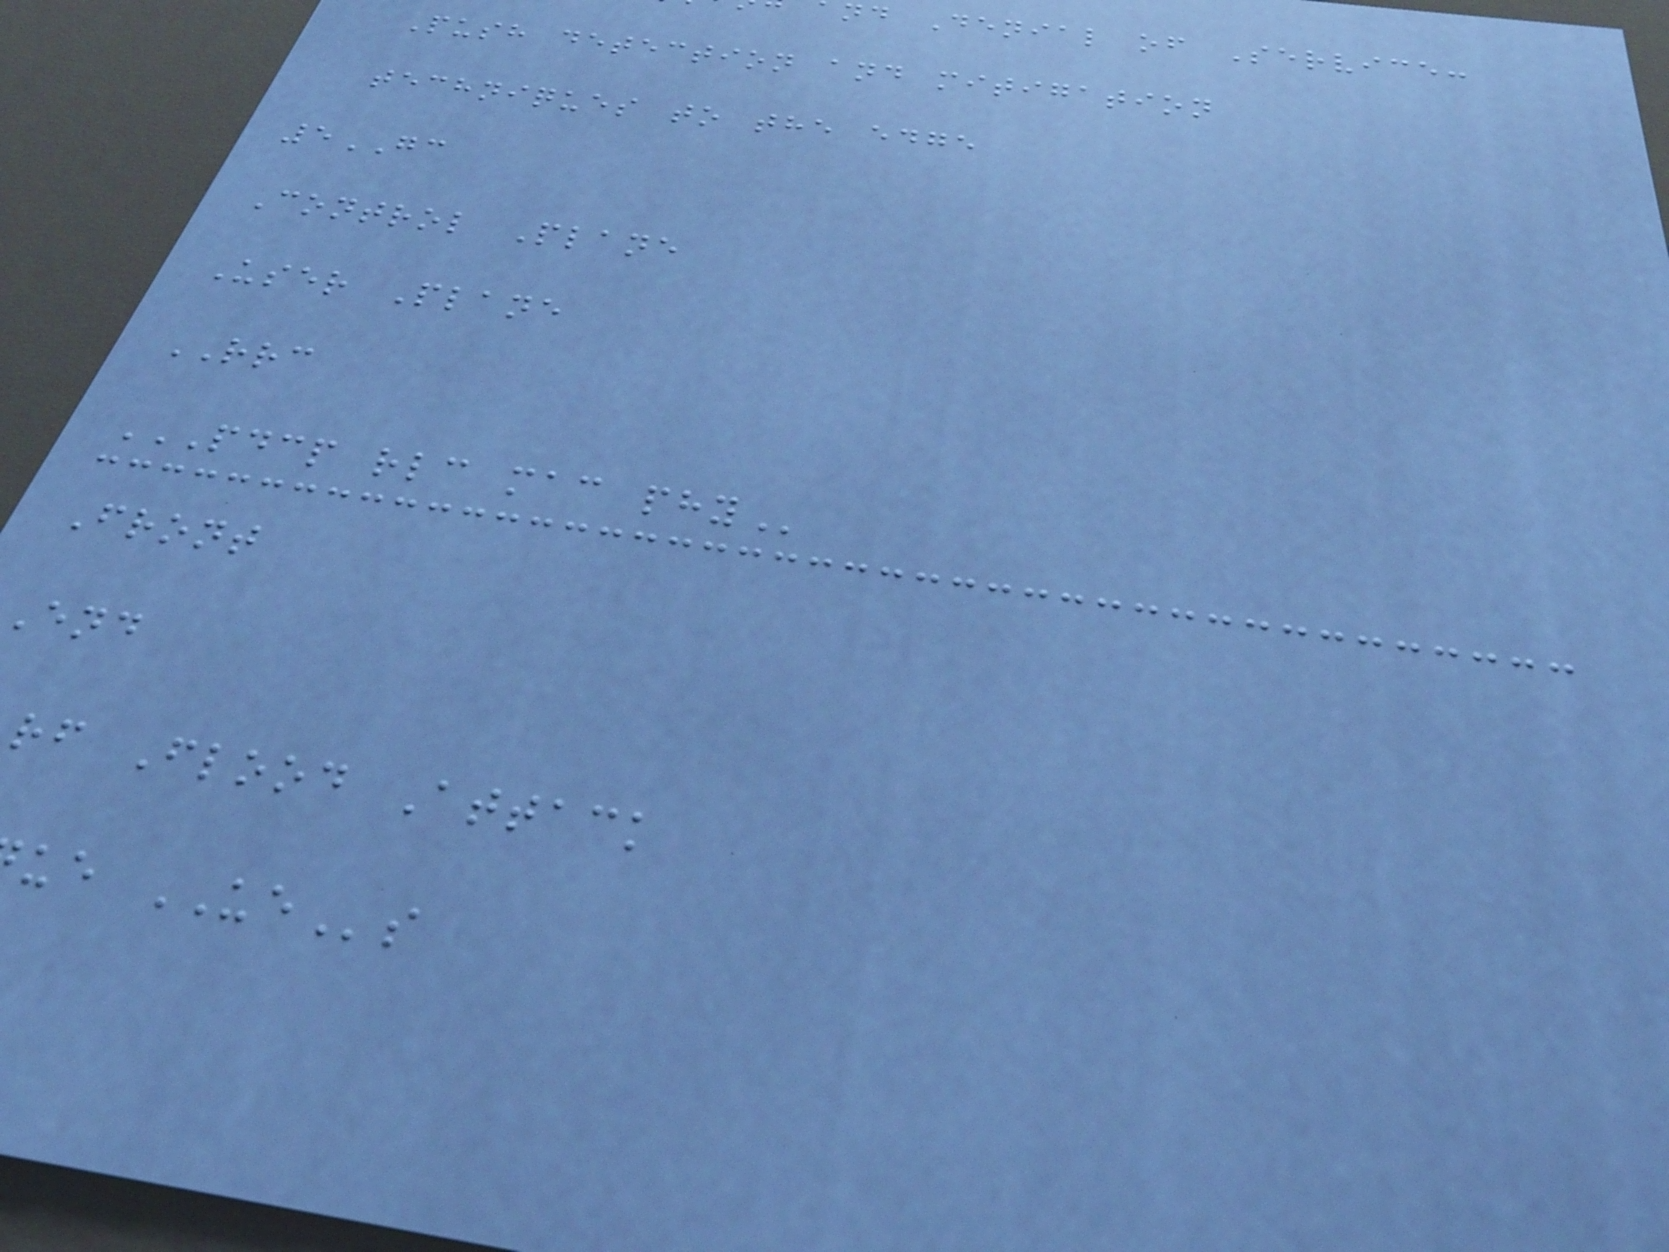nd Denial of Service:
Push detection and mitigation
techniques to the edge
5GC
Control Plane
User Plane
RRC
PDCP RLC MAC PHY
Front
rf Flood Attack
ue UEs
